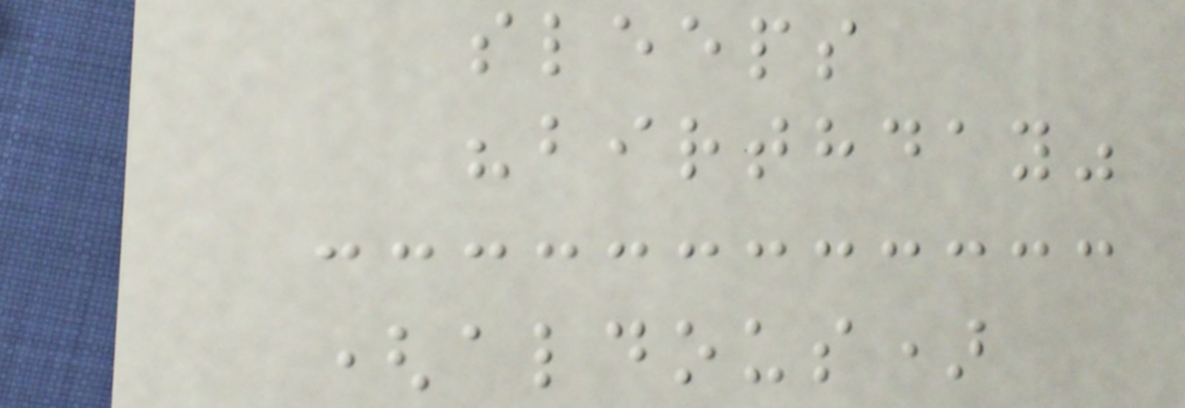sleeps
"birthday"
(aldous)
